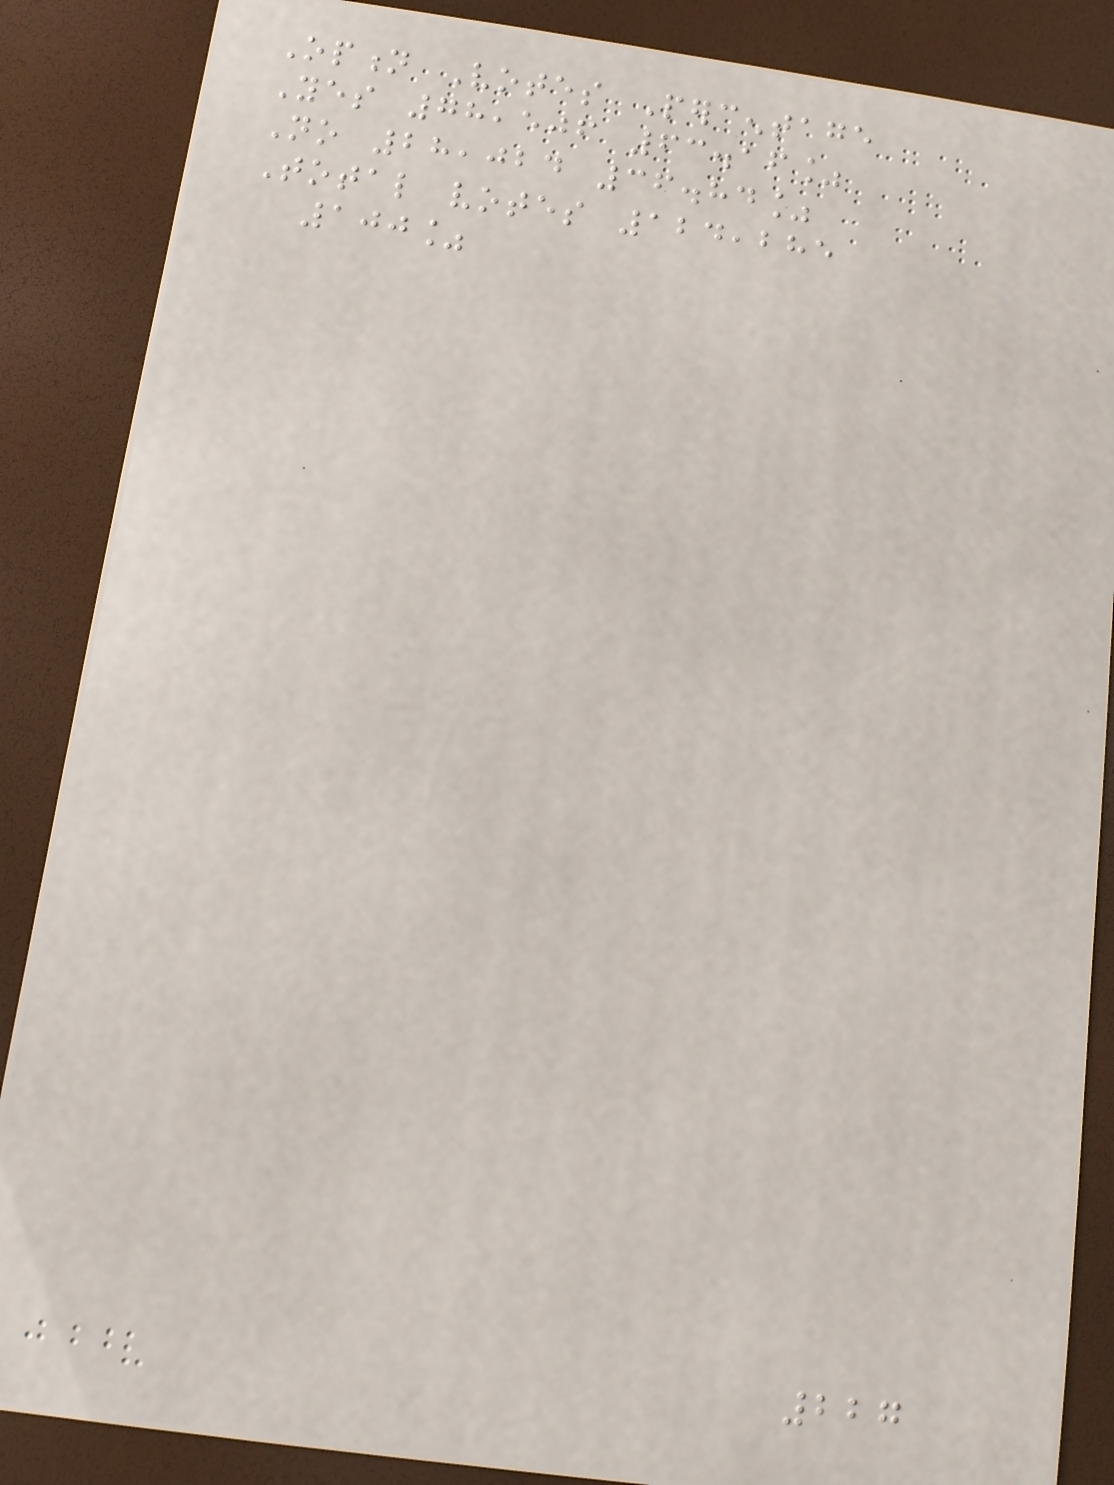Option Votes Percentage
Yes 78,506 63.16%
No 28,024 36.84%
Total votes 124,285
100%
227
